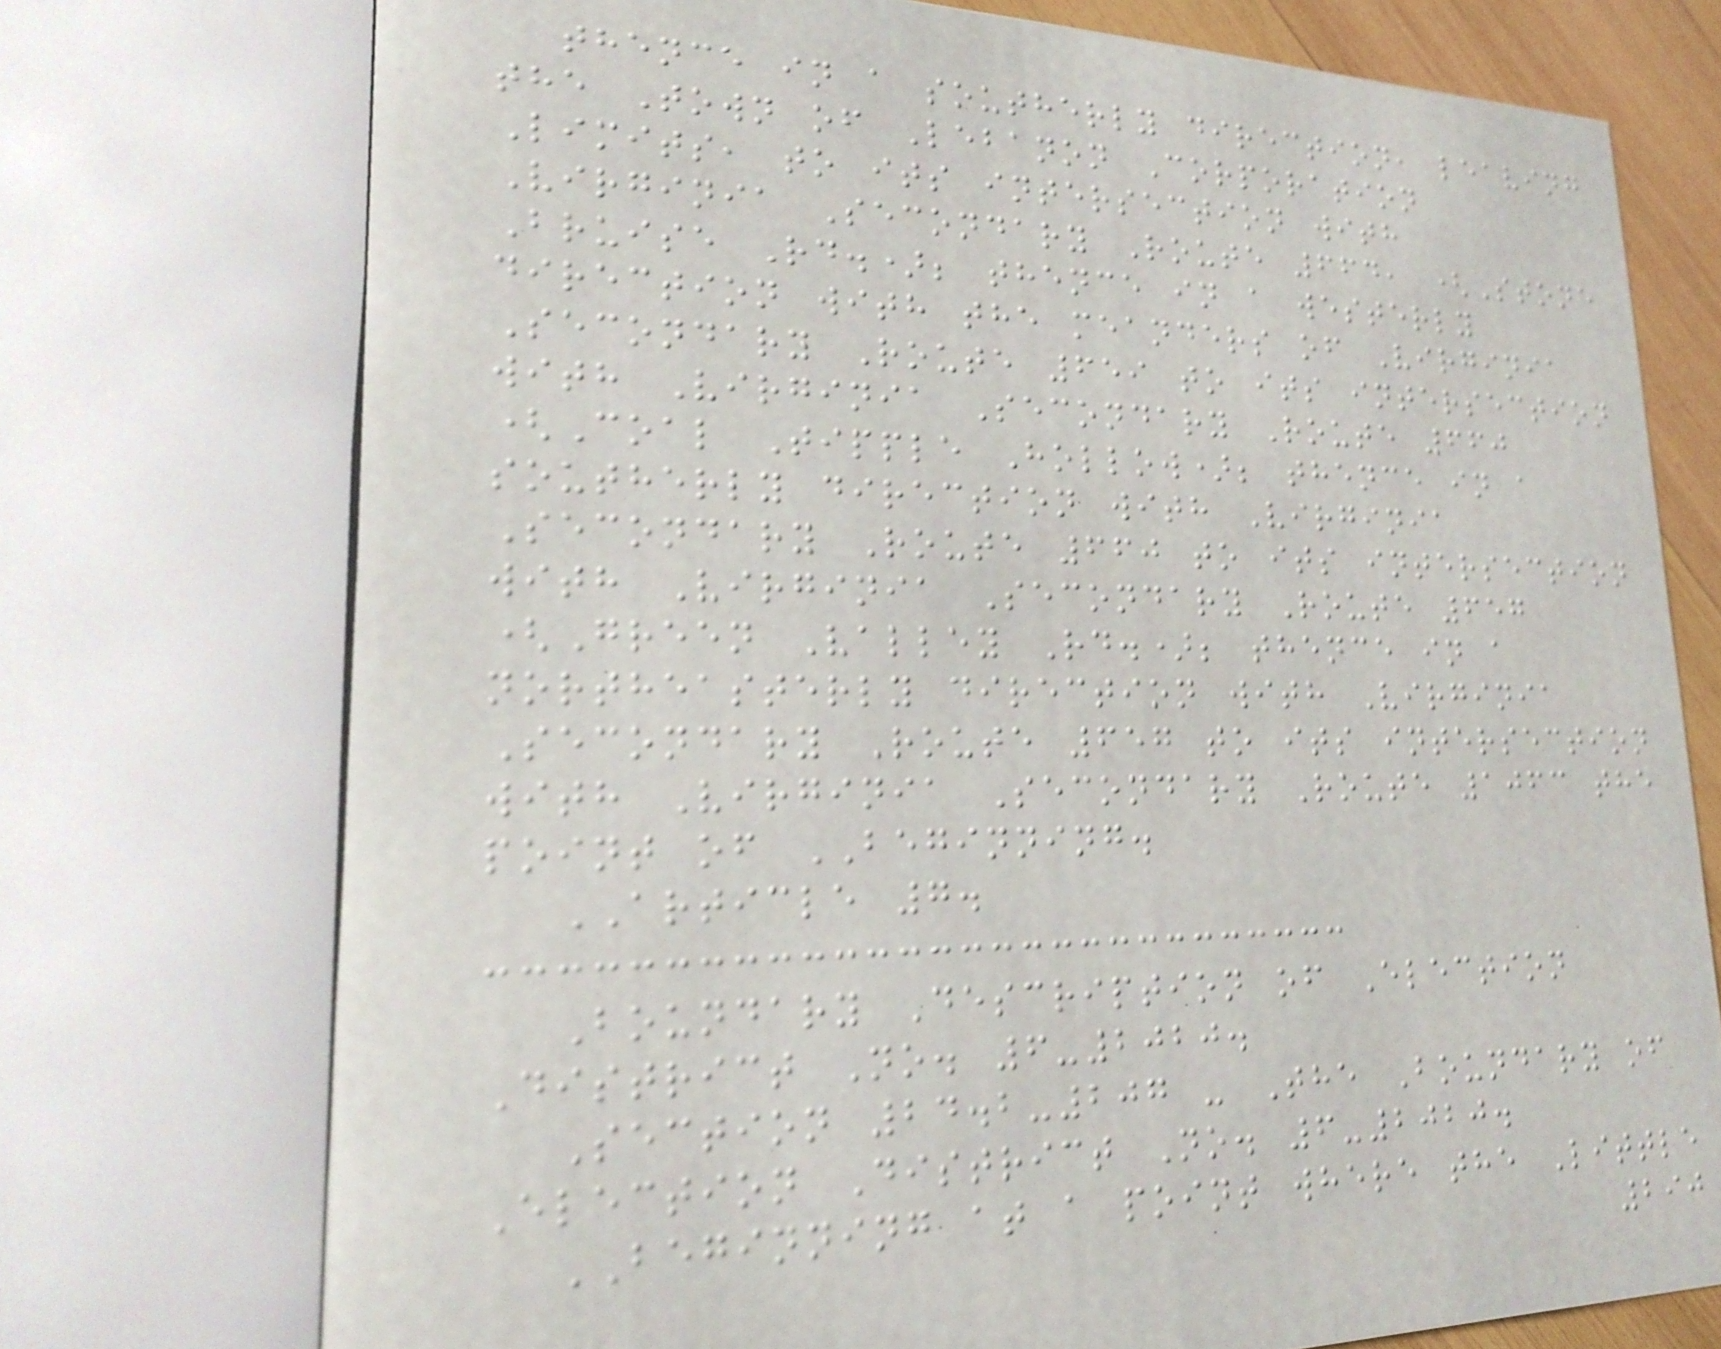thence in a southerly direction, leaving
the Town of Lebanon Corporation
Limits, to its intersection with
Virginia Secondary Route 664, (Stone
Bruise Rd.); thence in a westerly
direction with the meanders of Virginia
Secondary Route 659 to its intersection
with Virginia Secondary Route 660
(Coal Tipple Hollow); thence in a
southerly direction with Virginia
Secondary Route 660 to its intersection
with Virginia Secondary Route 657
(Green Valley Rd.); thence in a
northeasterly direction with Virginia
Secondary Route 657 to its intersection
with Virginia Secondary Route 1063 the
point of BEGINNING.
ARTICLE 7.
Boundary Description of Election
District No. 6-2020.
Section 24.2-207 - The Boundary of
Election District No. 6-2020.
BEGINNING at a point where the Little
290
